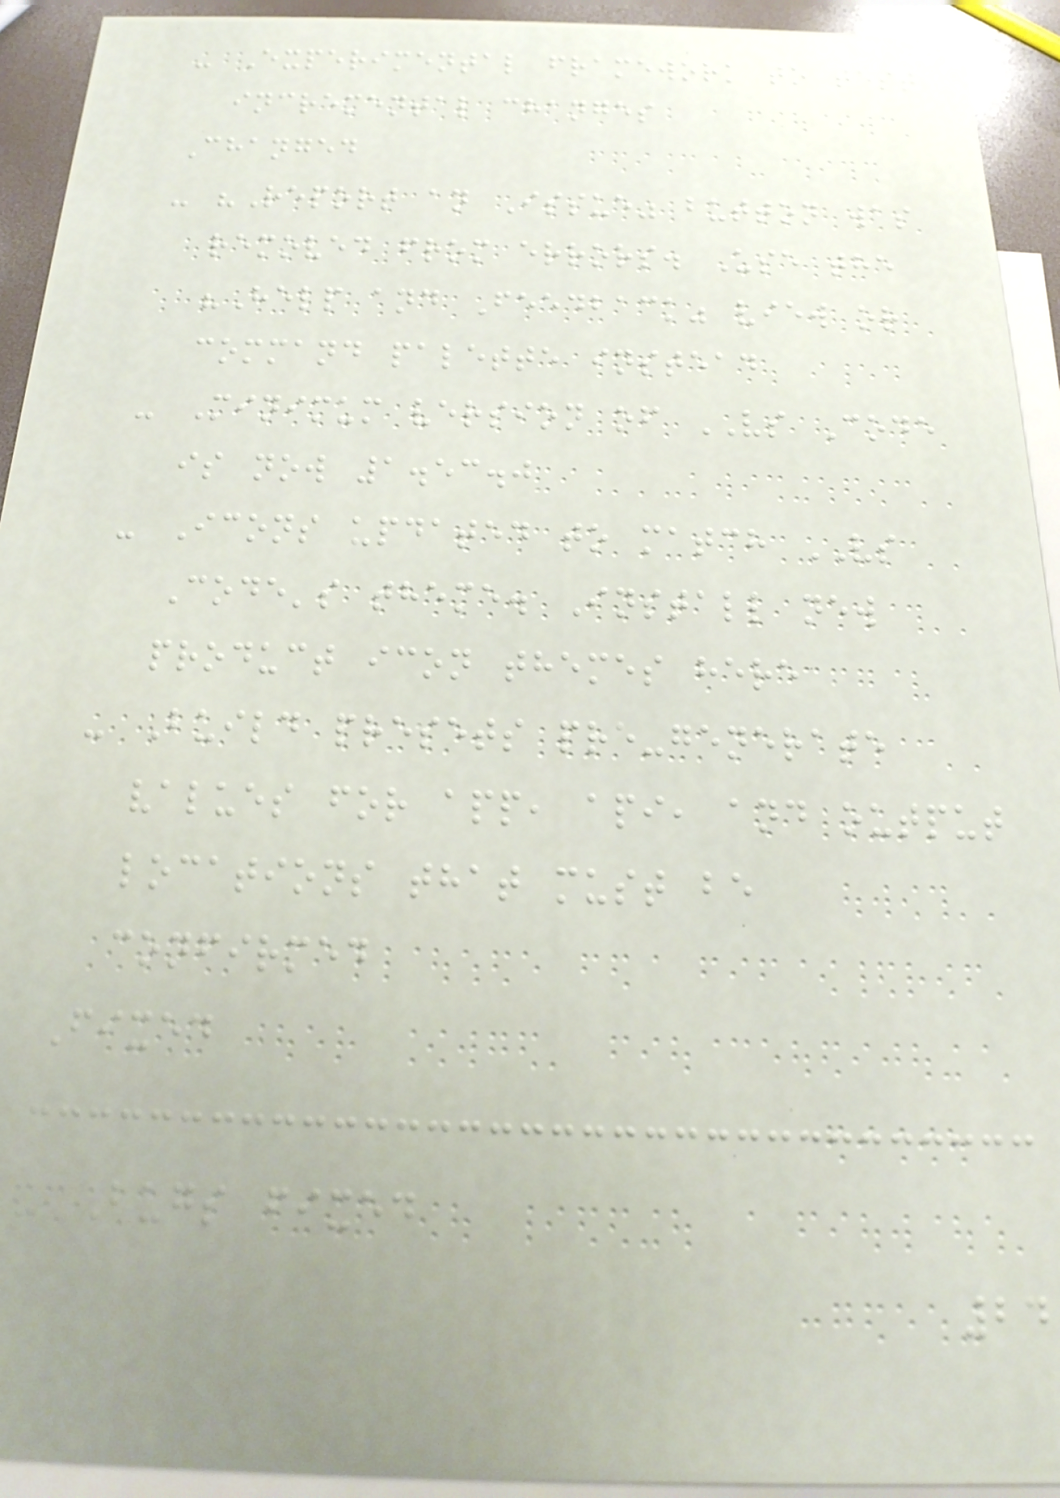- Experimental framework to test
incremental changes
Changed
- "Report an Issue" button was
removed from errors. Use the
"Help and Feedback" view or
command palette instead
- Minimum version of VS Code
is now 1.53.0
- Icons updated to match VS
Code's theme. Install new
product icon themes here
- Build presets pre-generate
values for app, api, and output
locations that must be
confirmed
Fixed
- Bugs fixed
24
